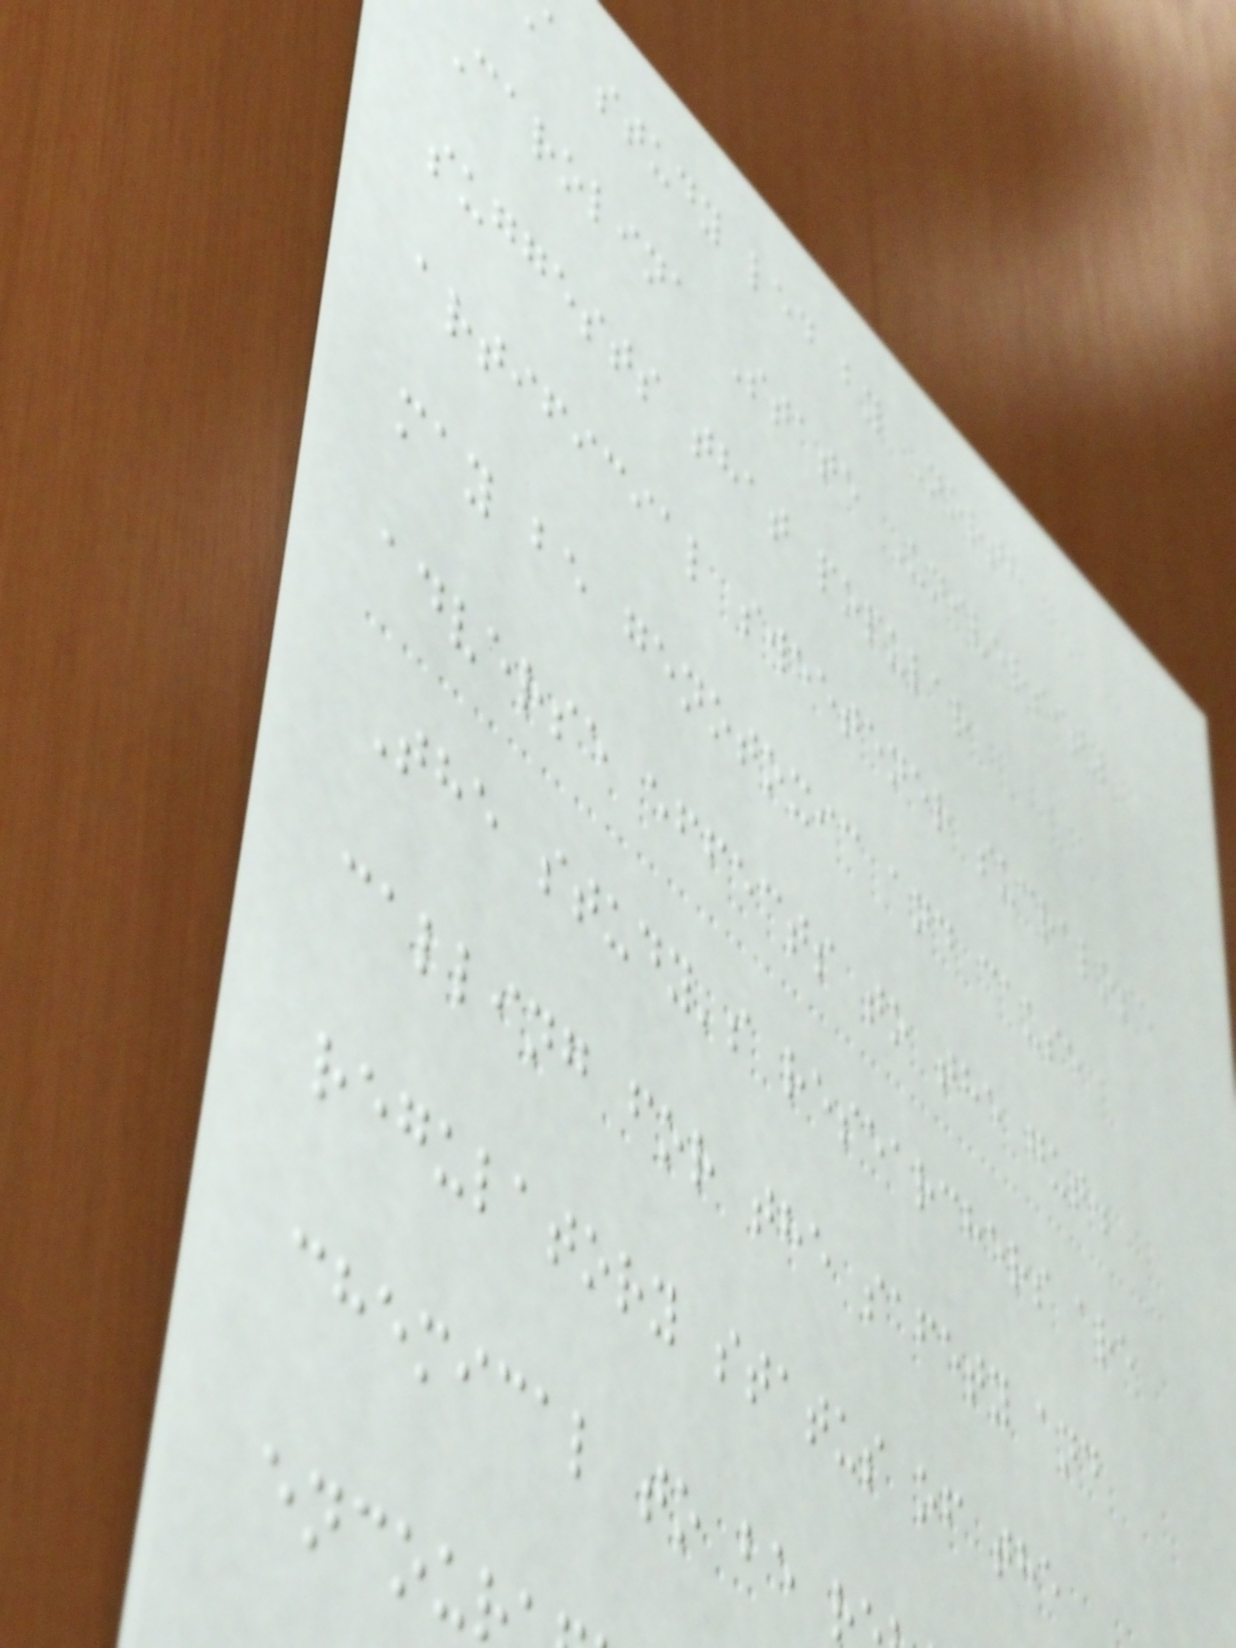a study led by North
Carolina State University
suggests that popular
artificial sweetener sucralose
may be genotoxic and cause
adverse effects to the gut.
The study's researchers are
calling for the safety and
regulatory status of the
chemical to be r
